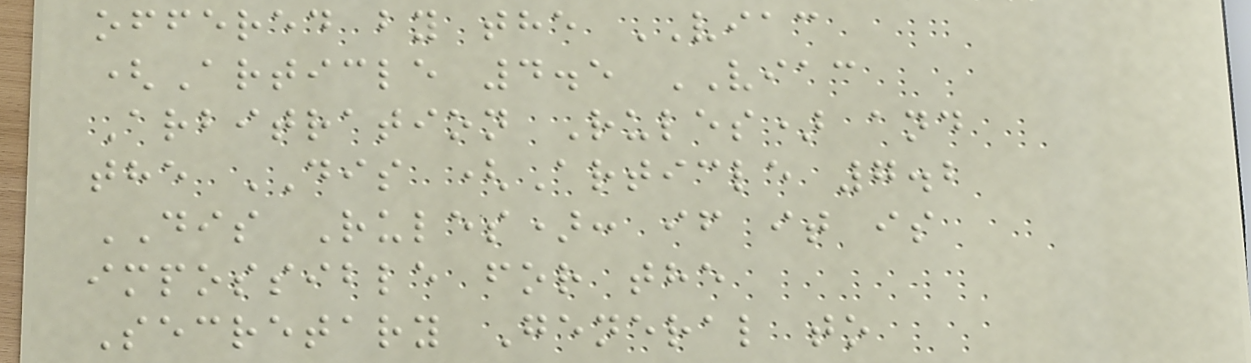offered by the VIAC
(Article 4.5 VIAC
Arbitration Rules) and
the DIS (Article 7.2
DIS Rules): if it is
impossible for the
Secretary General to
